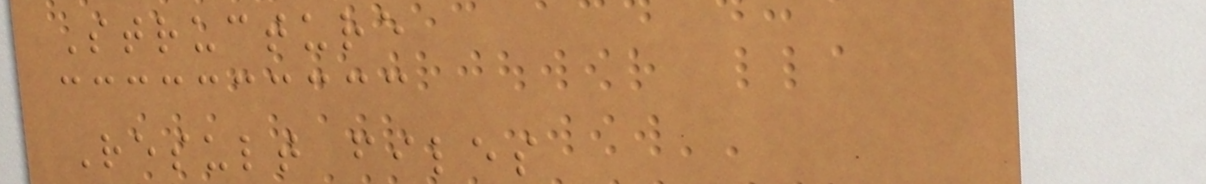Structure
Result files
